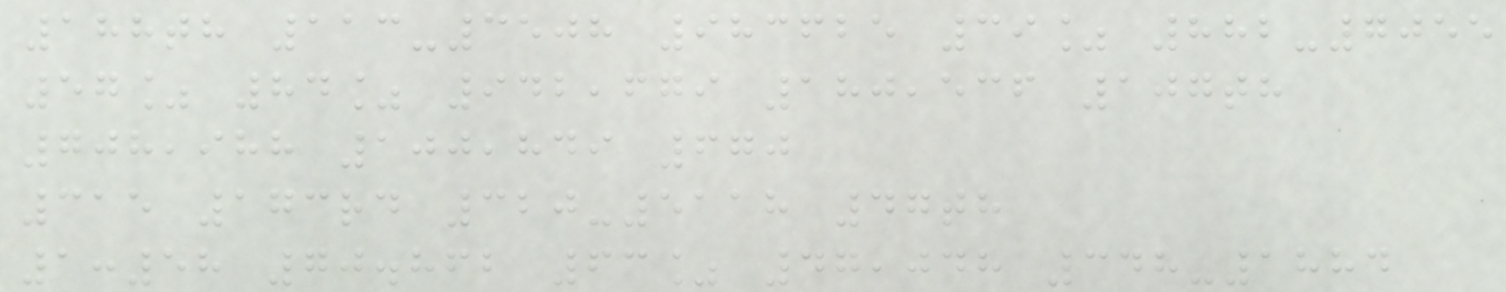188th 113-3508 983625 39% 882-7055
57% 84% 942,679 180,536 107th
708,988 100,849 670
315 173rd 320-5118 47th
1:58 70.862 63% 47,048 348-1884
